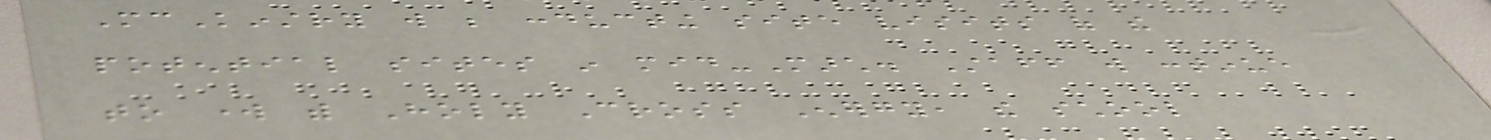McKinstry will be conducting site visits of the
potential sites in mid-March. Staff will continue
to work with Holy Cross Energy, the school
